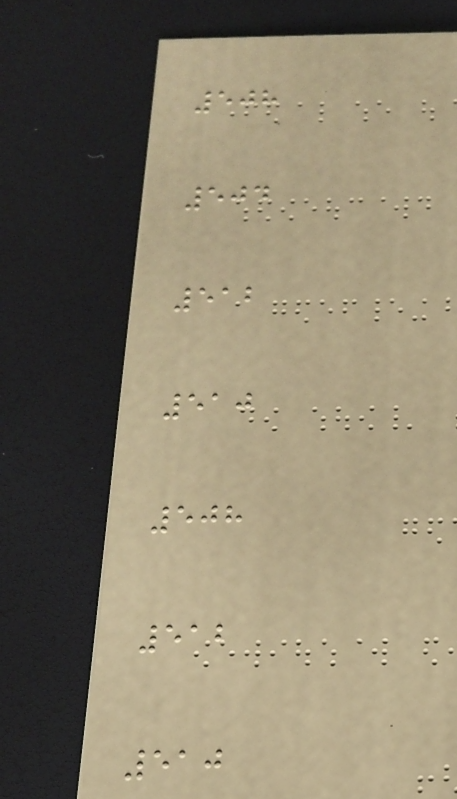508
504
512
510
508
512
510
